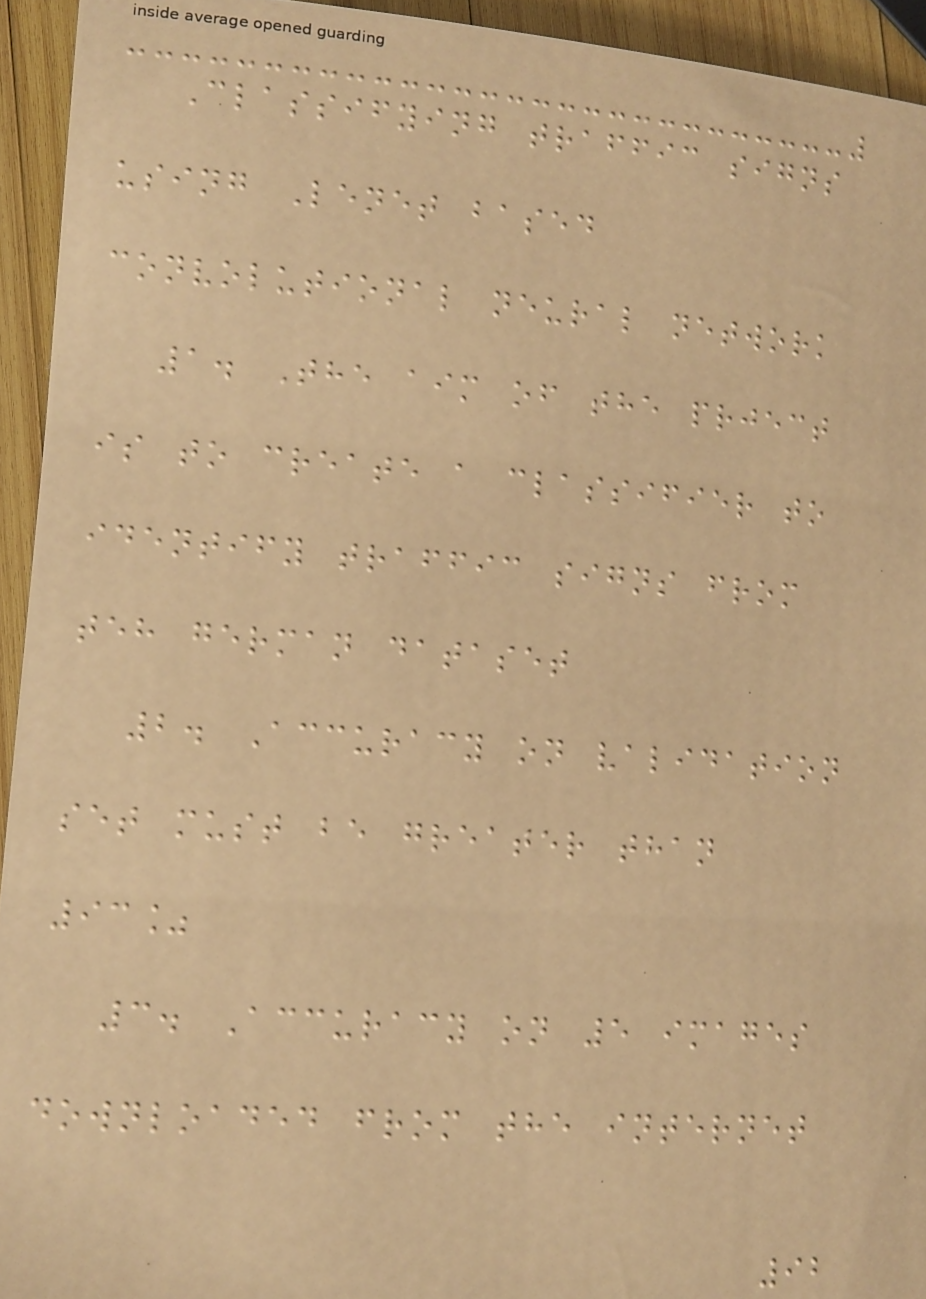Classifying traffic signs
using Lenet based
convolutional neural network
1. The aim of the prject
is to create a classifier to
identify traffic signs from
teh german dataset
2. Accuracy on validation
set must be greater than
93%
3. Accuracy on 5 images
downloaded from the internet
92
